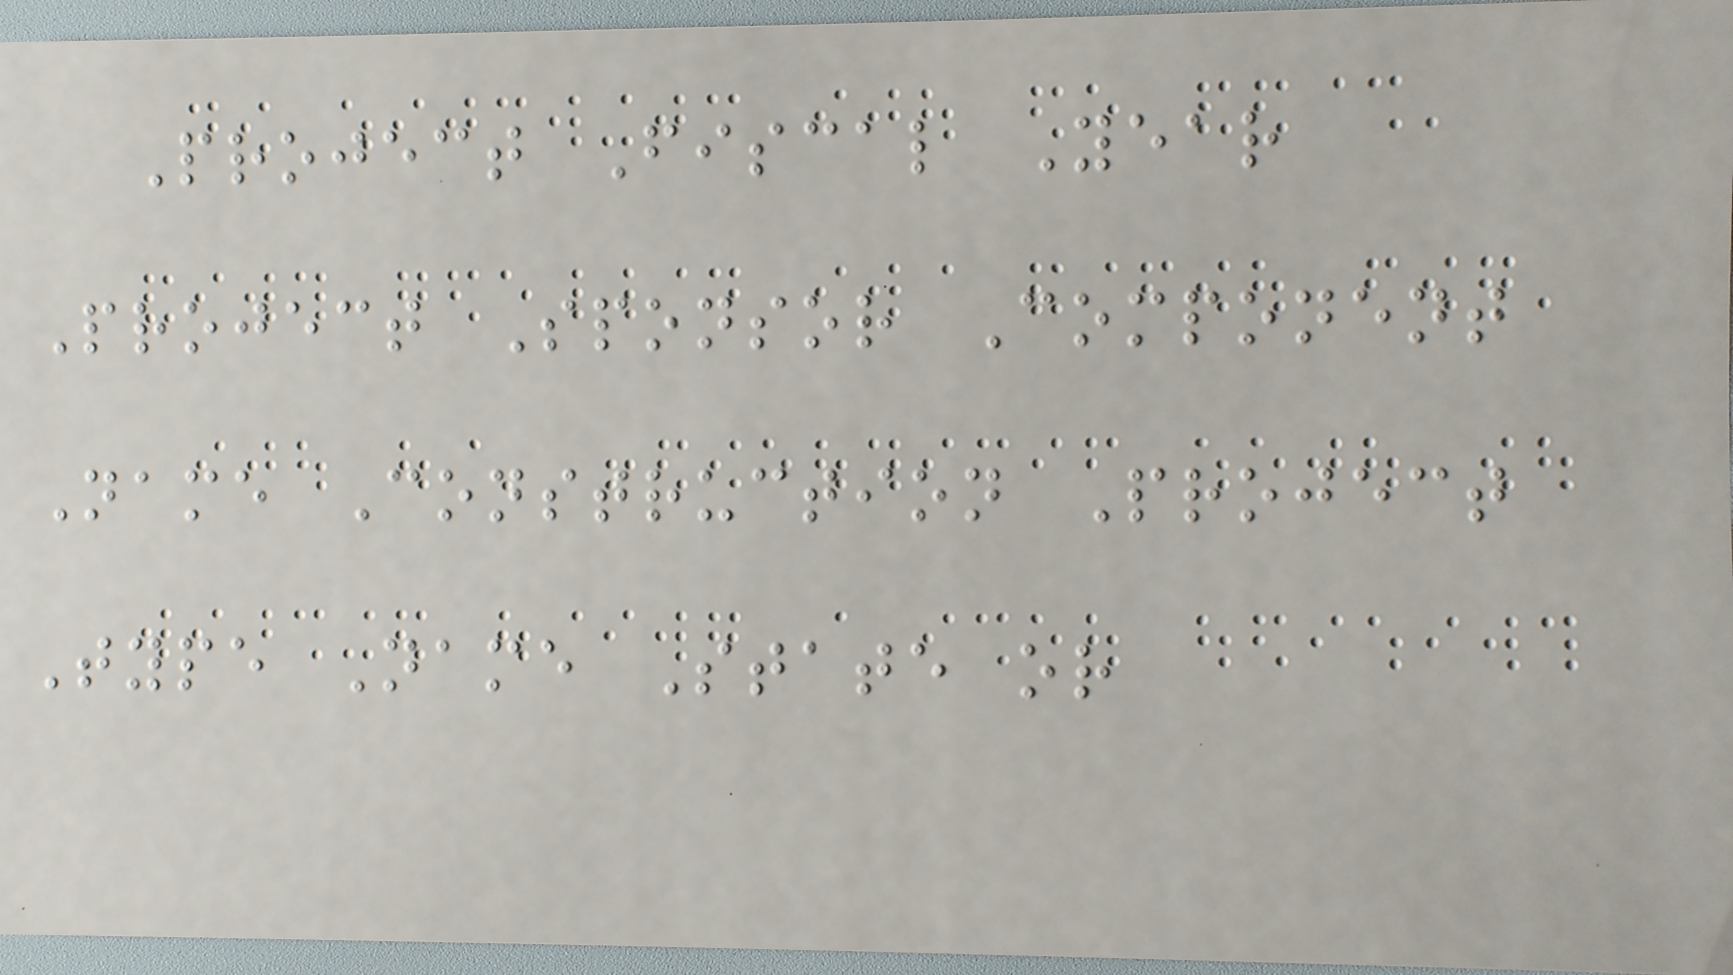Project Fiscal Year
Project Sponsor Component
Name Construction Project
Type Name State or
